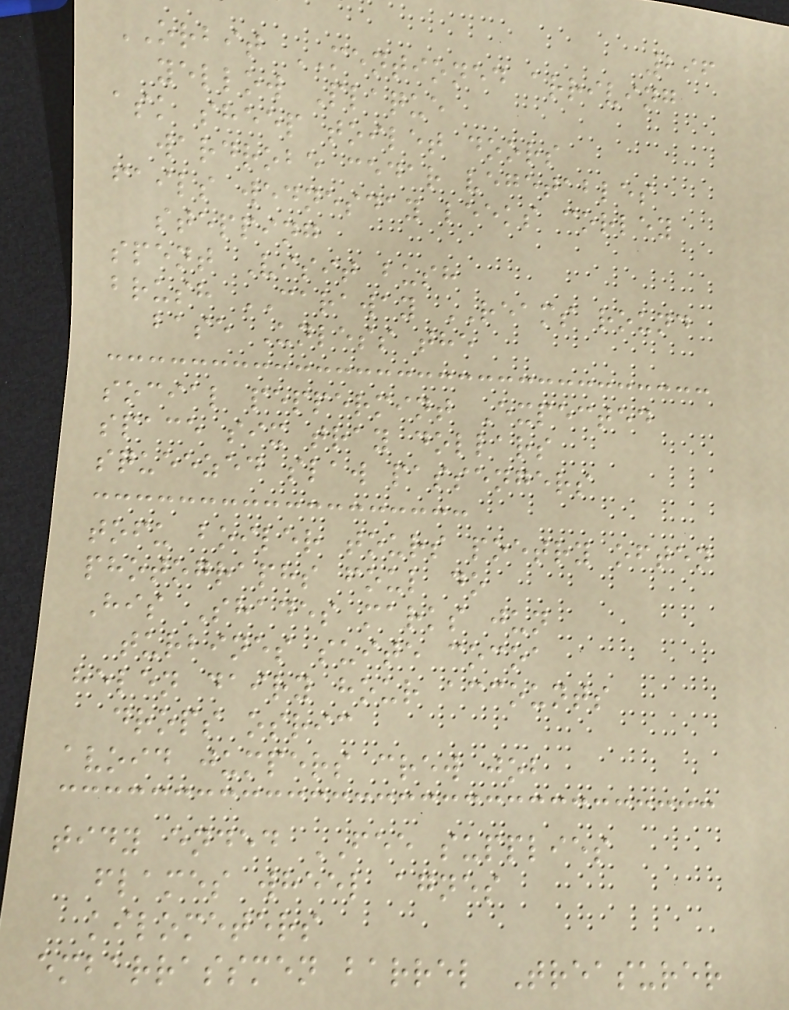296
ORBIT MENTIONED arriving
yellow Plaque
ask sheep toilet doors
wardrobe cedar vegetables
fails wednesday leeks corley
stepping
spent Visit bush
brush CARAWAY REAMS round
base Unless the
social peppermint Expected
space six tray dollars
squeezed slaw passengers
tofu boiler tours poetry often
photographs foul do
His Shades marks jun
turbines suite cocoa
helen dairy hour accounts
drops osric
avoid jumpers crew job
tidy ended FEE supplies
flames wheel agnes
kilometers
embarrassmen barrel Treasurer
